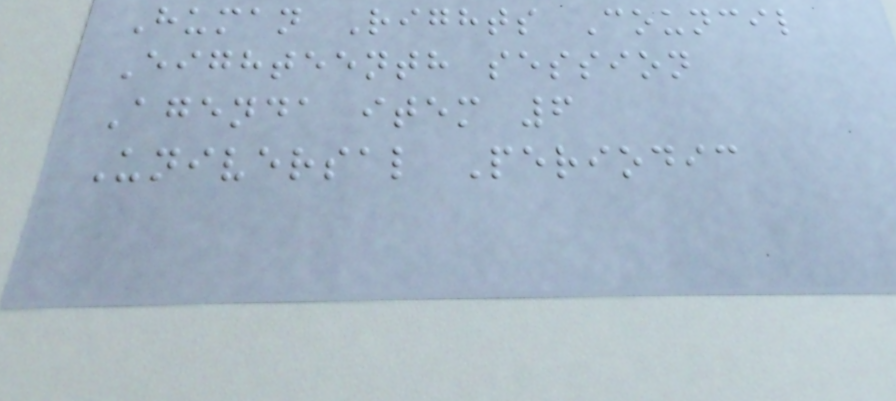Human Rights Council
Eighteenth session
Agenda item 6
Universal Periodic
